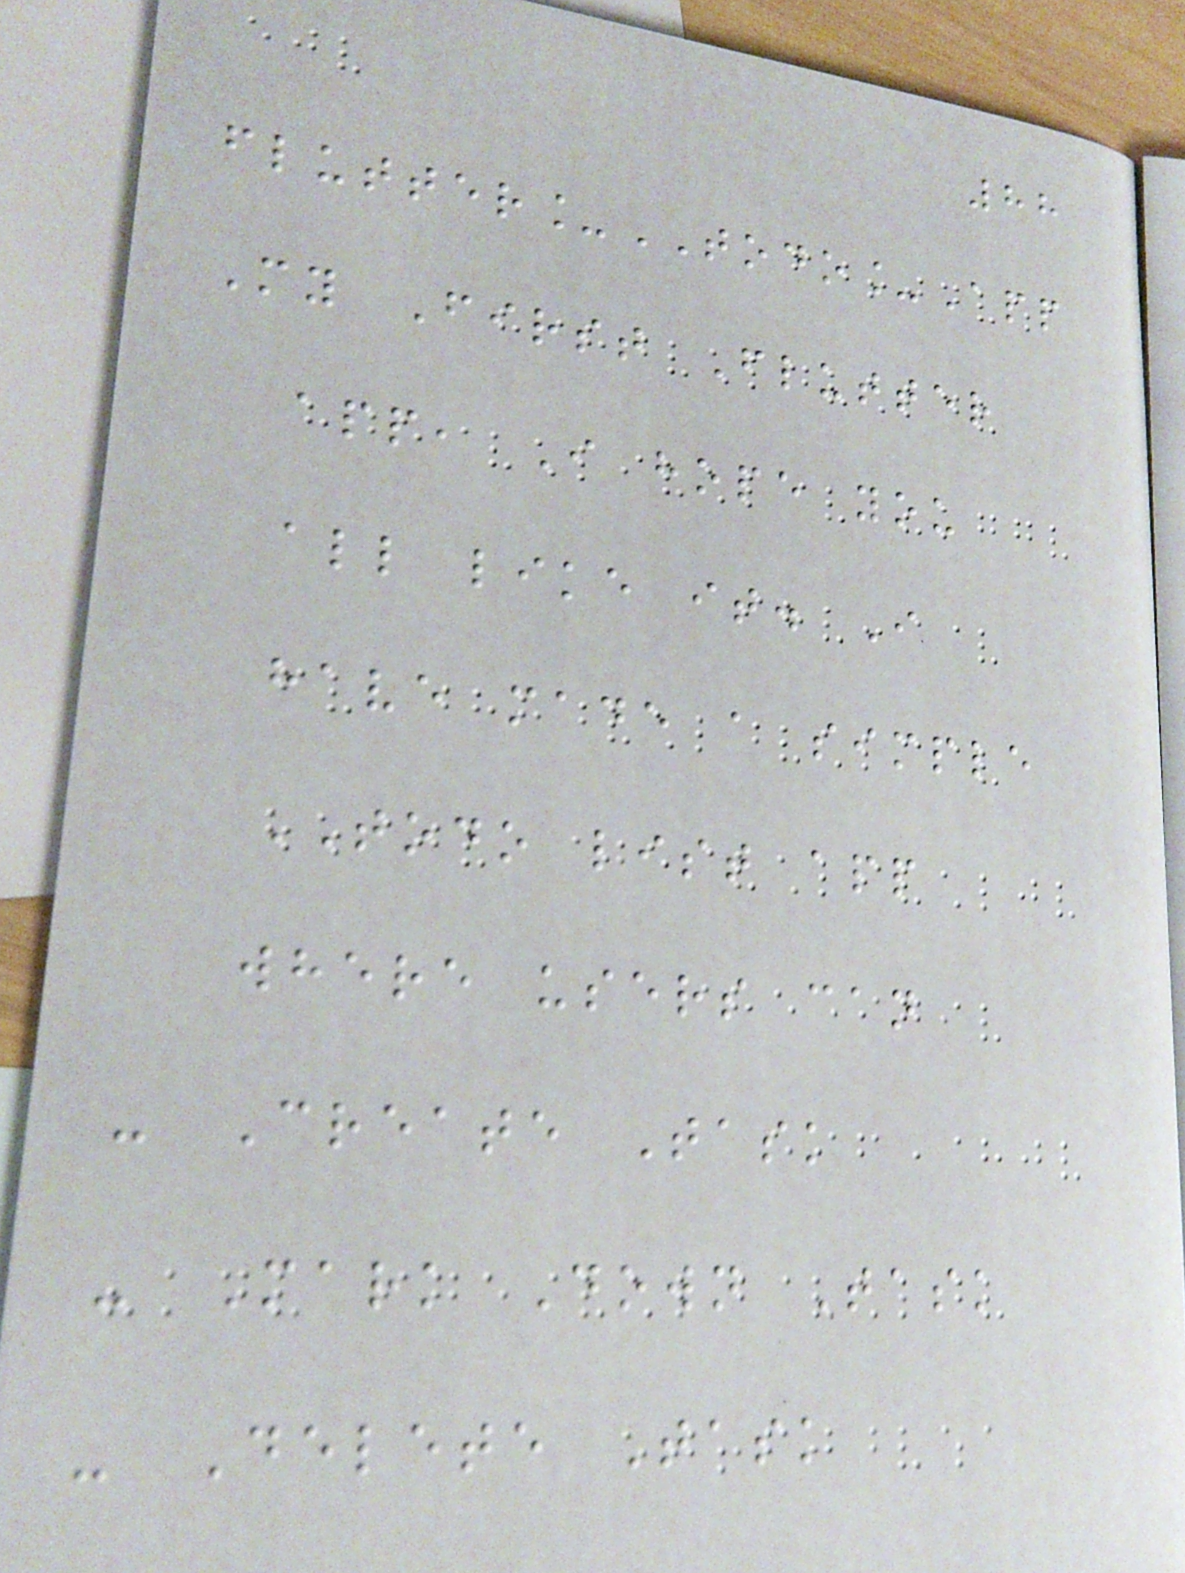88
flutter_TODO_App
My First Flutter
app, I hope you
all like it. I
have made a simple
TODO list app
where users can
- Create Task
- Mark Down Task
- Delete Task
